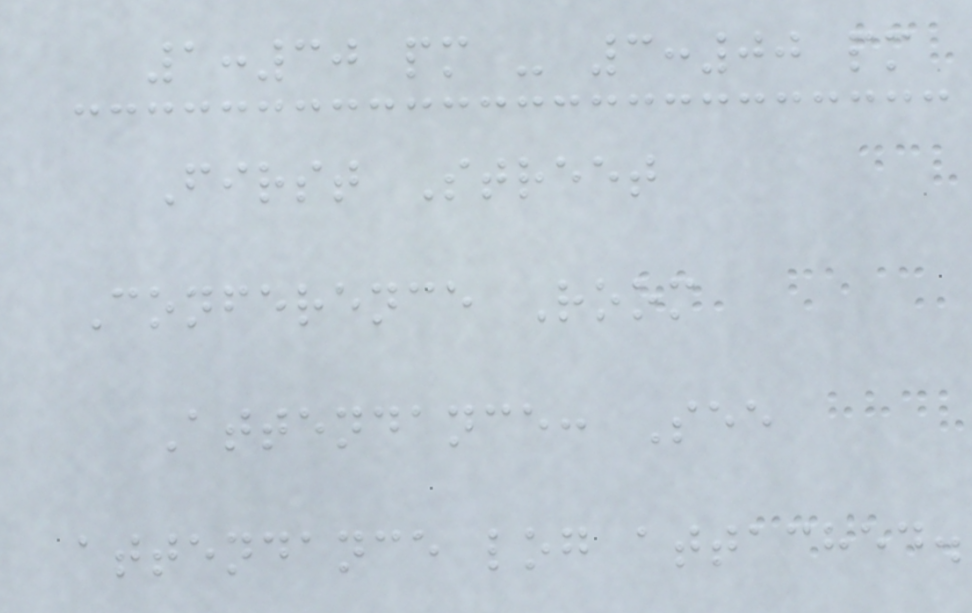1:30 pm - 3:00 pm
First Street
Conference Room
Attendance: See
attendance log attached.
